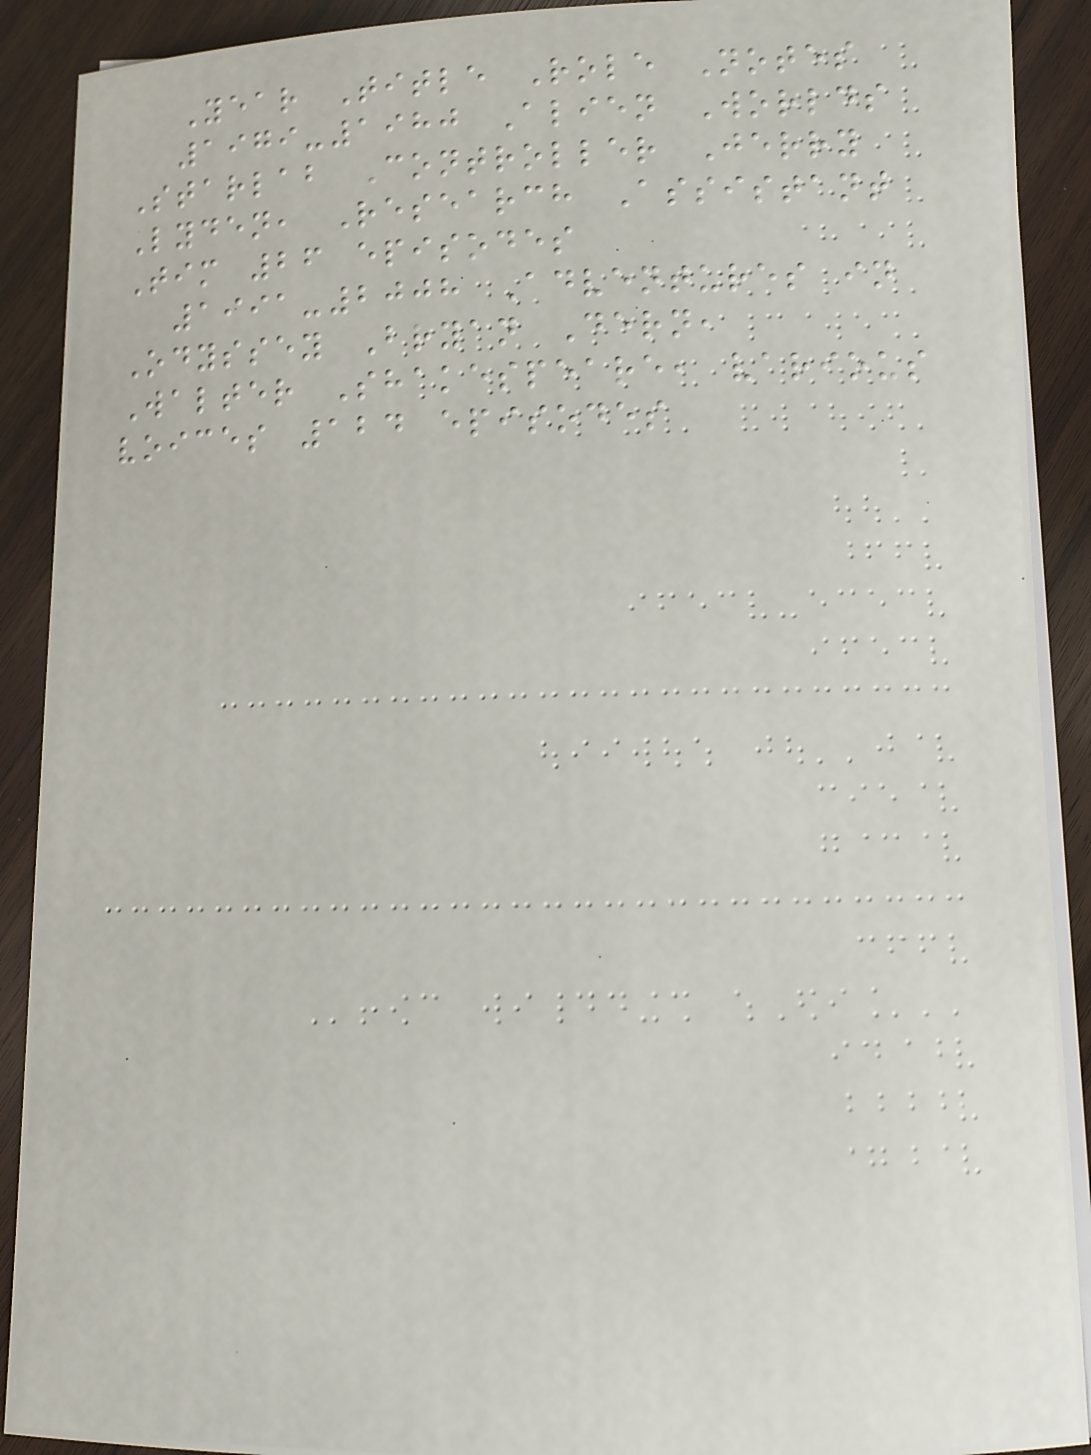Year Title Role Notes
1979-1980 Alien Worlds
Starlab Controller Jerry
Lyden, Research Assistant
Tim 26 episodes
1991-2008 Adventures in
Odyssey Bryan Dern,
Walter Shakespeare, various
voices 124 episodes
